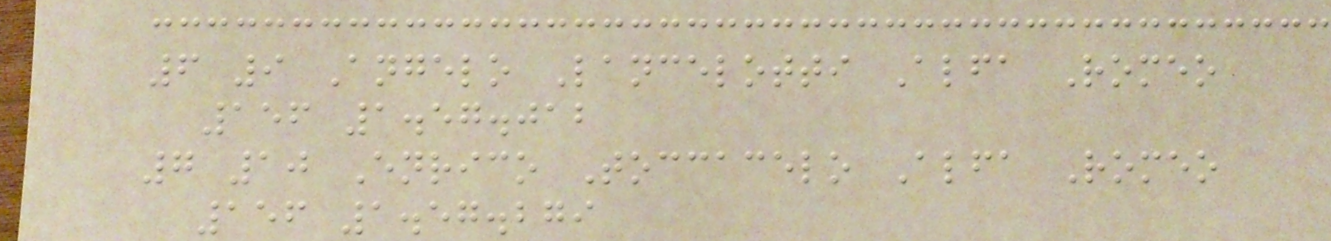6 9 Angelo Lancelotti Alfa Romeo
156 1.57.012
7 10 Enrico Toccacelo Alfa Romeo
156 1.57.279
